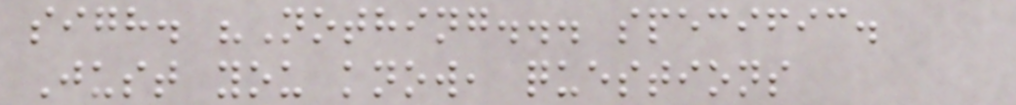sigh. "Nothing... specific.
Just you know, questions
